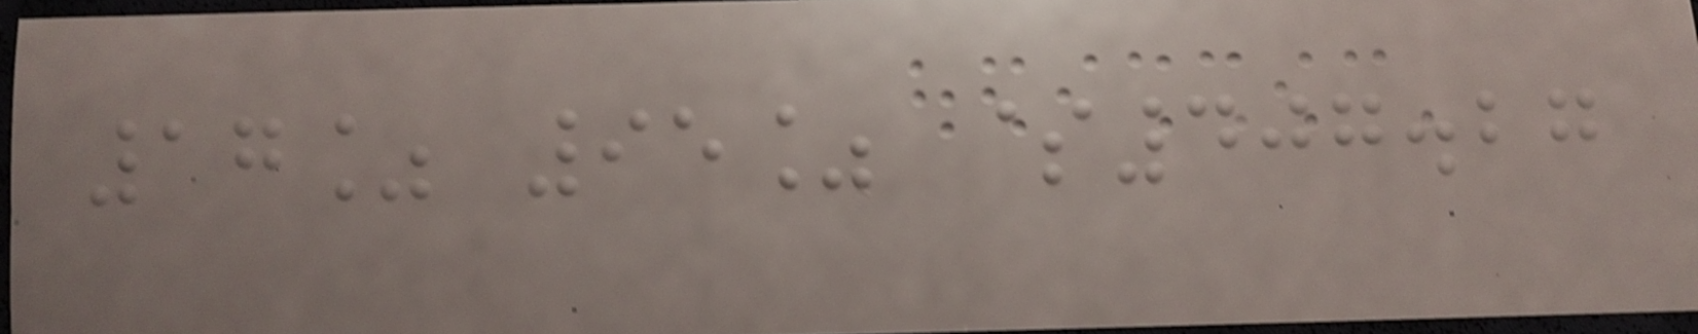17% 95% $407.27
